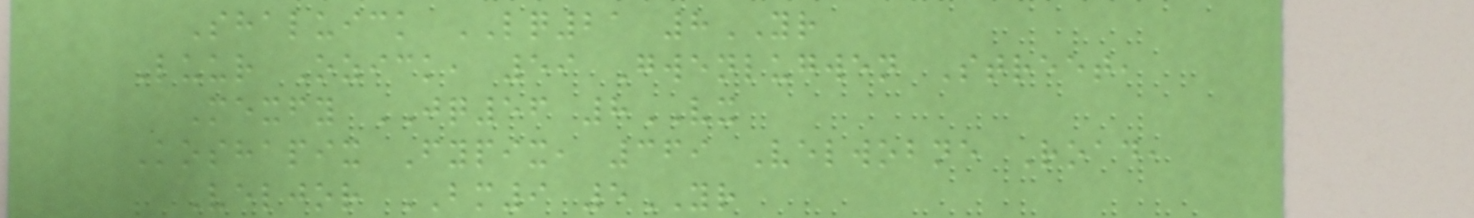Shaluick LQ21 8YR
Luur Ozick, 59 Gwenlugwen Street,
Mexfy JQ56 8VX
Koshapix Fypix, 369 Velwobne Road,
Veljor BM9 5YR
